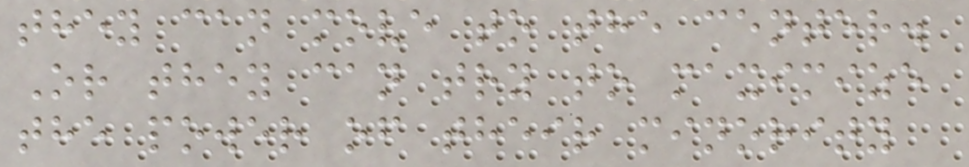they can move to the center.
Or they can try to maximize
the power of their minority
